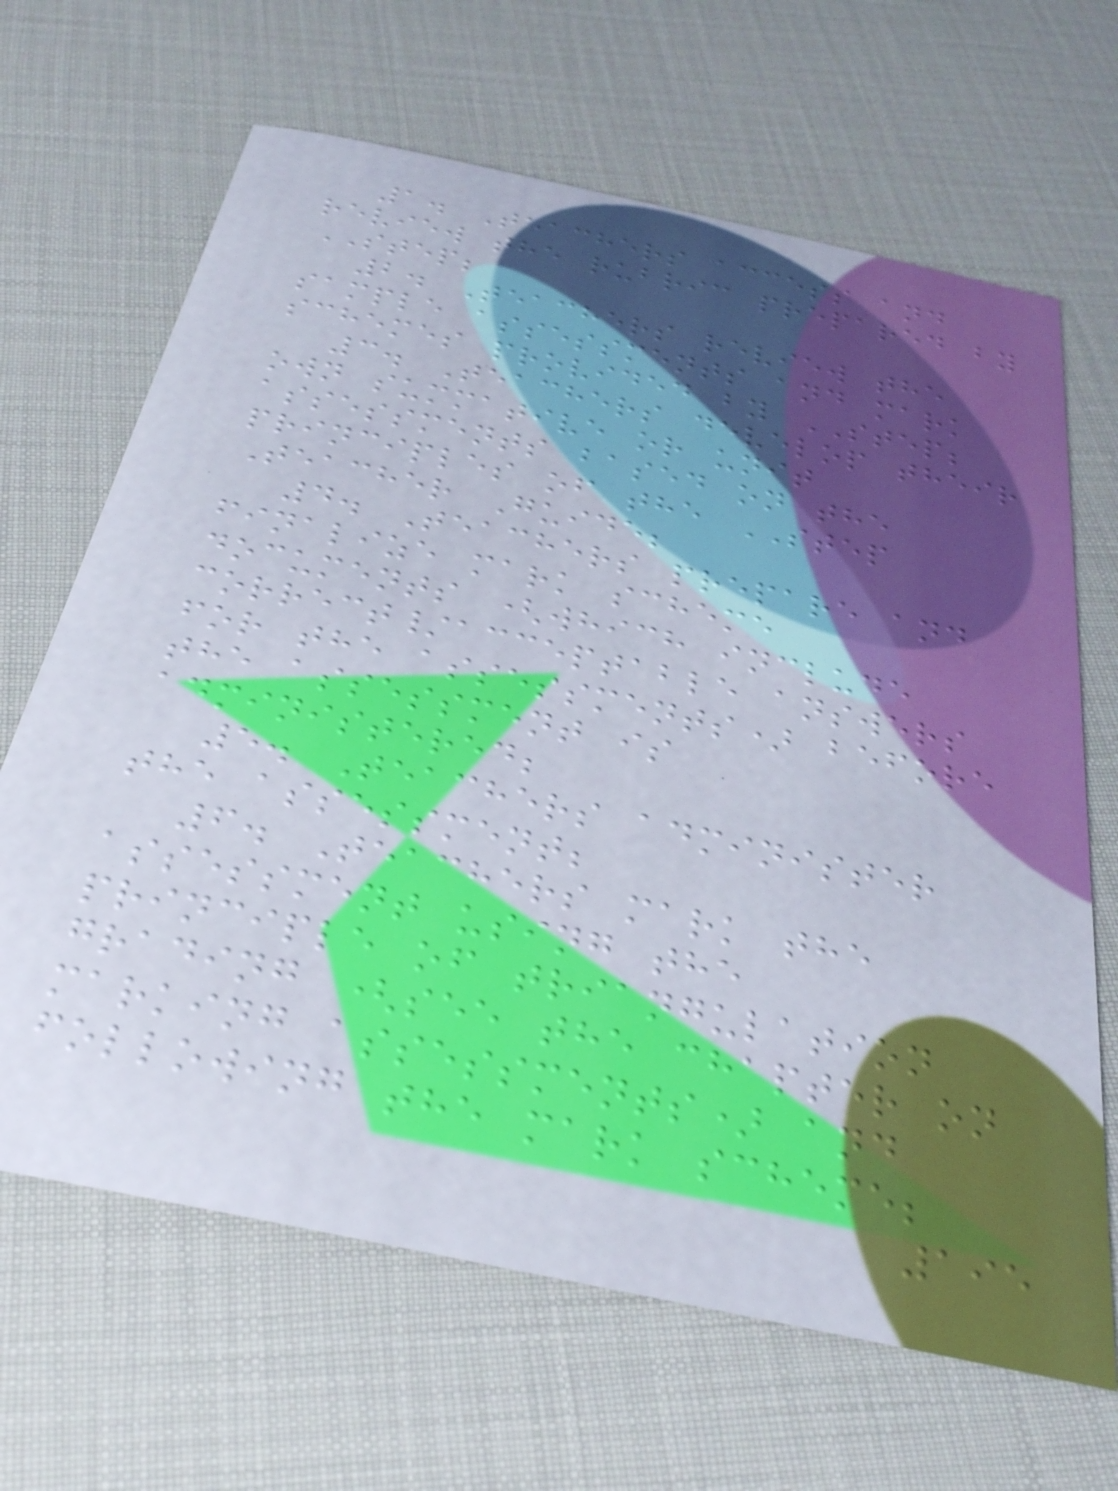1. Teachers access and
review the rubric prepared by
STEP;
2. Teachers review the
sample assessments and mark
schemes provided by STEP;
3. Teachers develop their
own summative or unit
assessments based on the
principles of the STEP
Teacher Guide;
4. Teachers prepare and
finalize mark scheme
documents (which include
correct/acceptable answers
for the assessments) before
the assessment is
administered;
5. Teachers administer
the assessment;
6. Teachers mark the
assessment using the
principle of triangulation
grading (see the chapter on
marking assessments) and
following the mark scheme;
195
